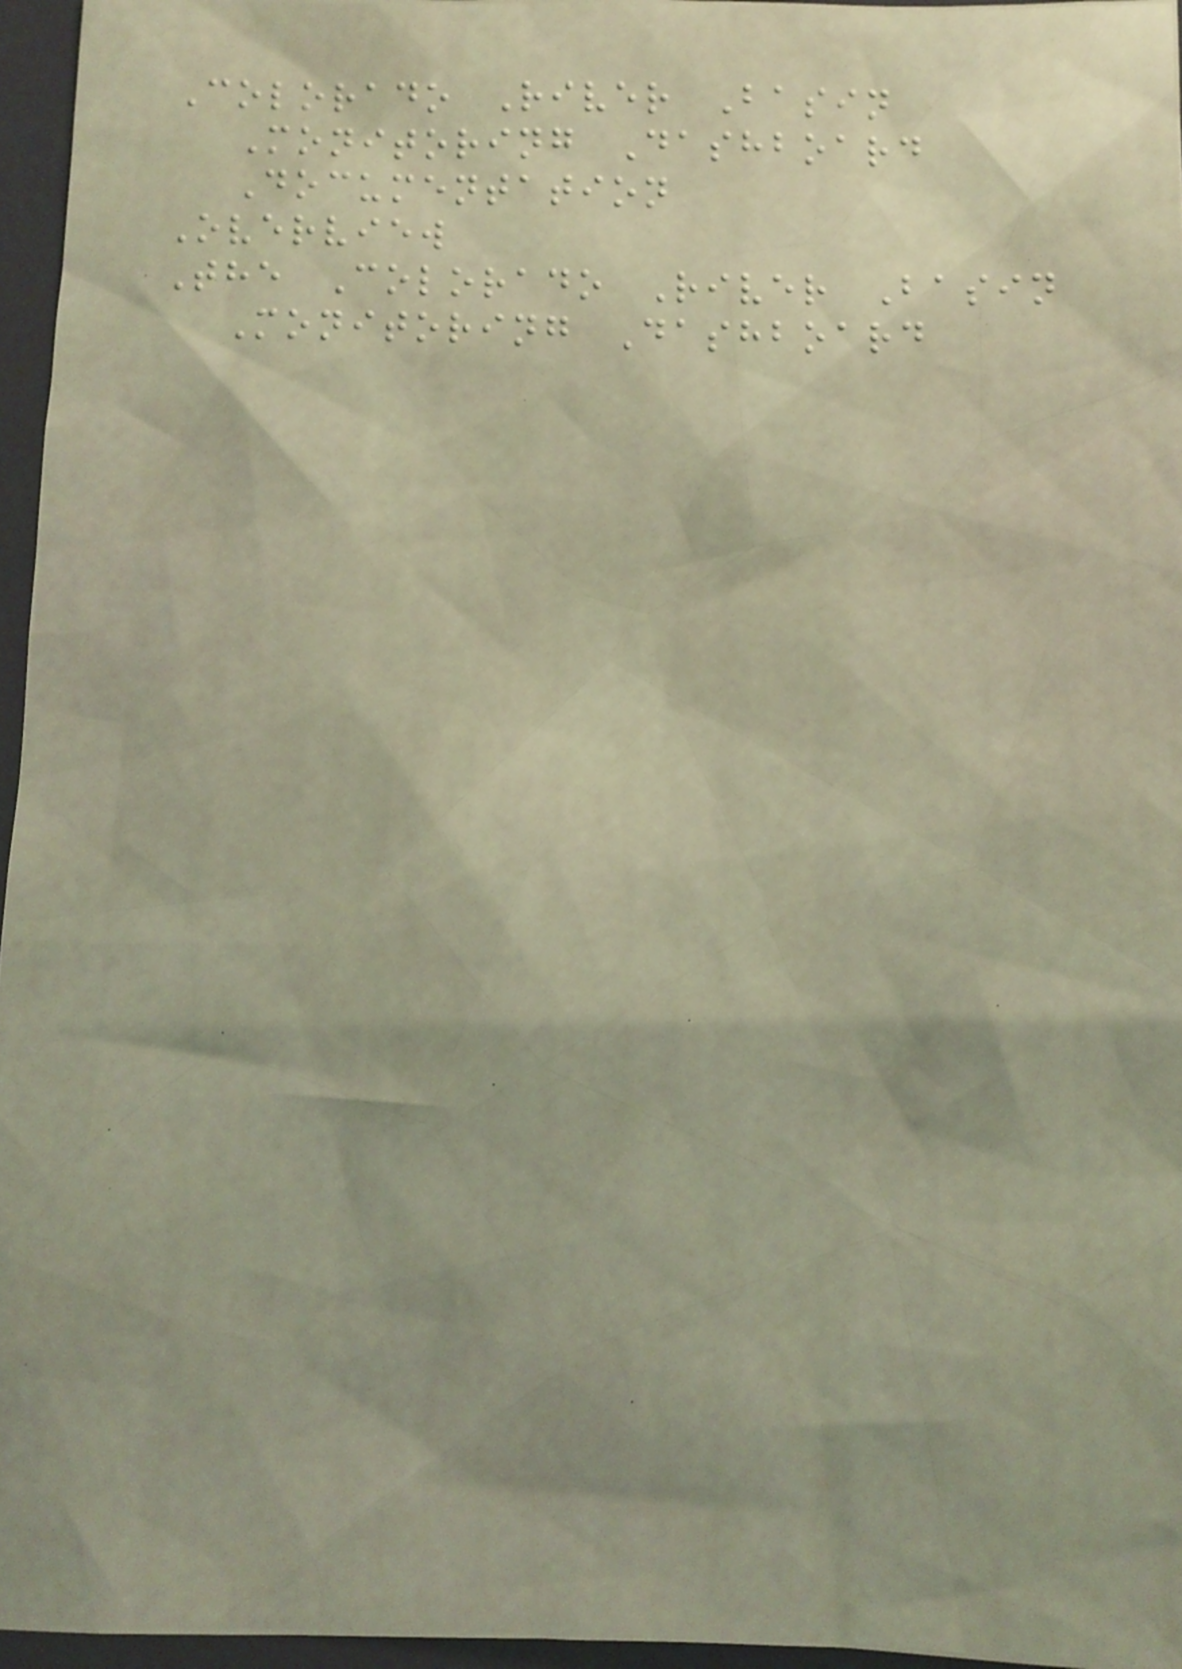Colorado River Basin
Monitoring Dashboard
Documentation
Overview
The Colorado River Basin
Monitoring Dashboard
